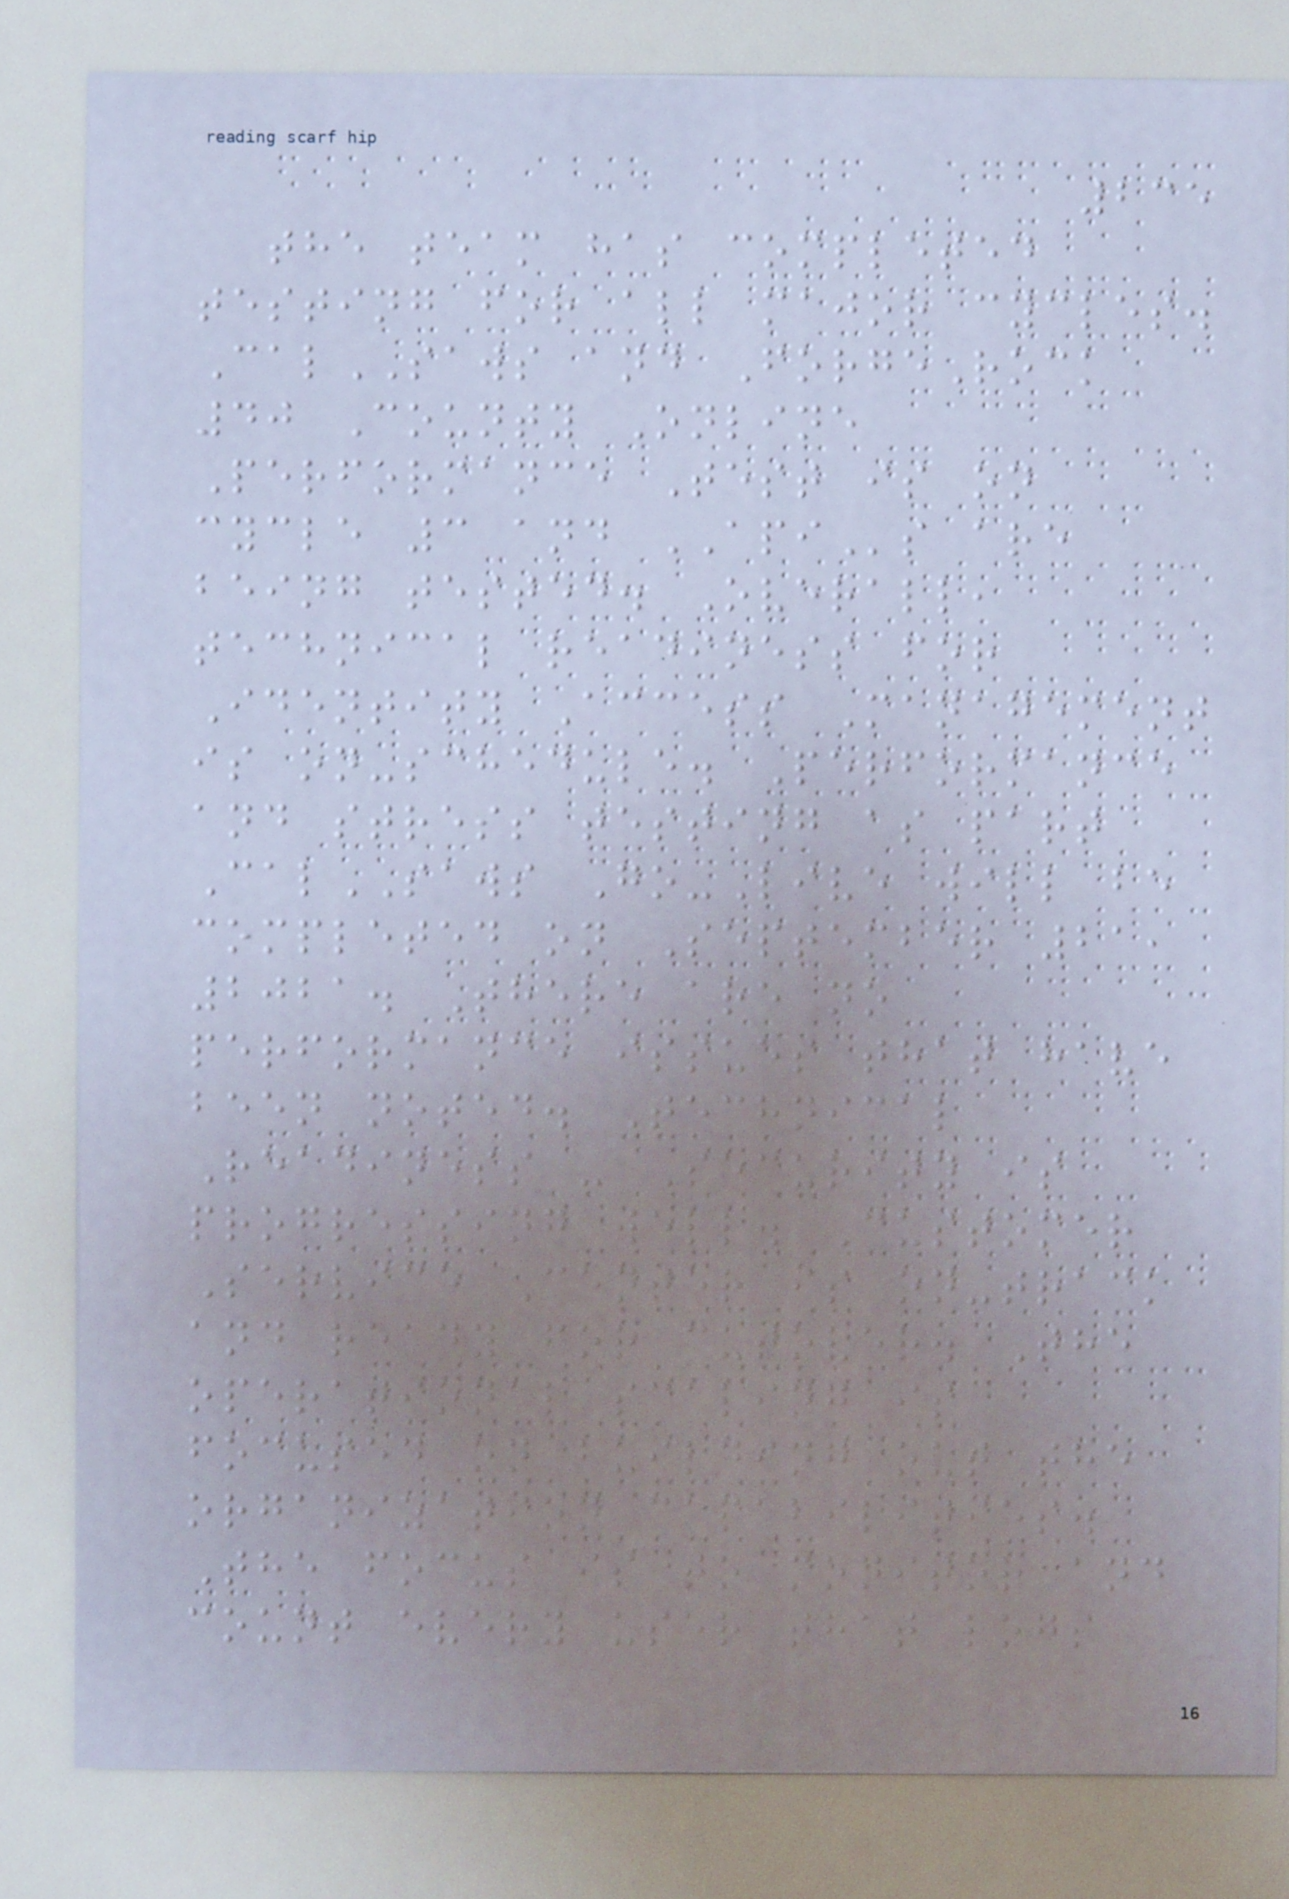235
the team has completed
testing for all major cycles.
CalSAWS and ForgeRock
40 County Online
Performance Test is on
cycle 3 and APIs are
being tested. Overall,
technical readiness for
Identity Access Management
is on-schedule. Performance
and stress testing as part
CalSAWS Go-Live will be
completed on September 21,
2021. There are no
performance issues that have
been noted. Technical
Readiness - Security is
progressing well. Customer
Service Center is on-track
and ready for cutover. The
operational scaling is
focused on building out the
organization capabilities.
The focus is to monitor and
count every user that logs
